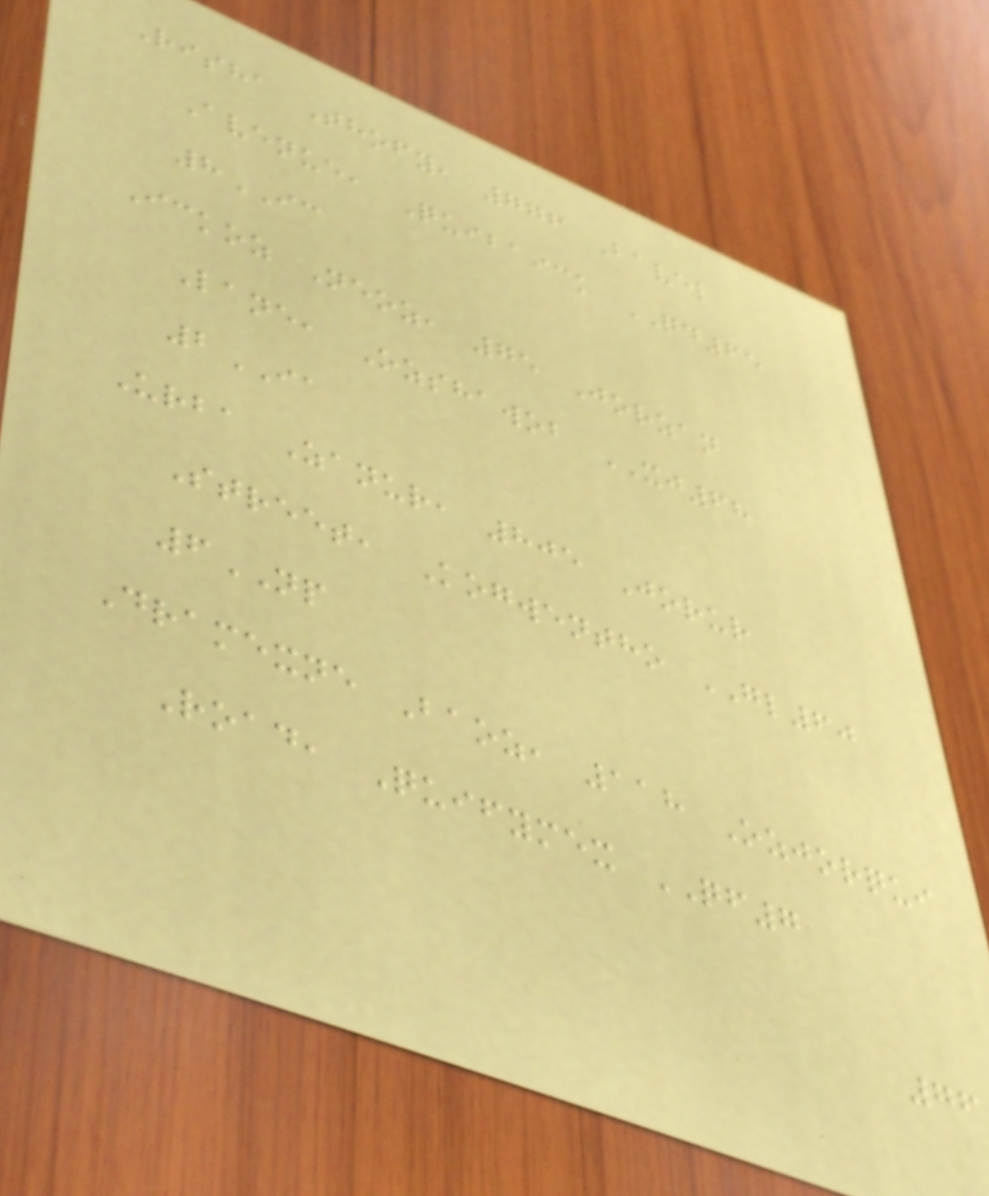Risha Thofy, 776 Bavel
Avenue, Quibaick QD65
8IC
Ickoz Neoz, 75 Jorzan
Lane, Ozshawob XJ68
2IA
Urba Zanur, 805 Jorur
Street, Kogwentho GL60
6NP
Dramexne Baoz, 118 Ozjorqui
Road, Quifymex QF7
76
